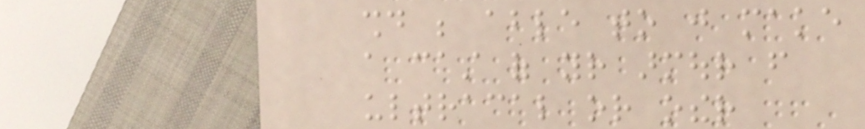should be able to just make
a cast of your armour from
ultracal or other
